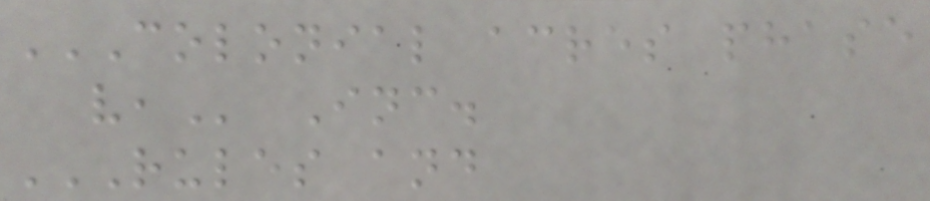COLONIAL ACRES PHASE
V, Inc.
RULES AND
